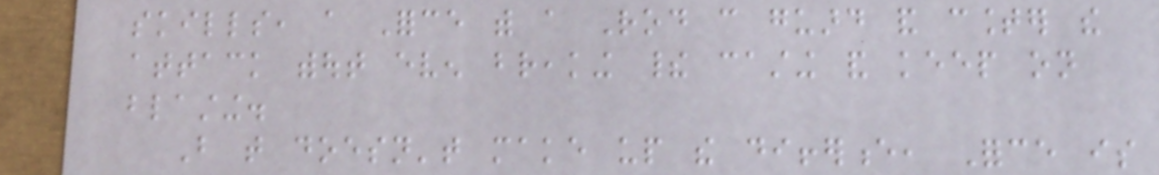skills, a Force with a Rod can guard and counter the
attack without even breaking their casting and keep on
blasting.
But that doesn't make up the difference, Force is
